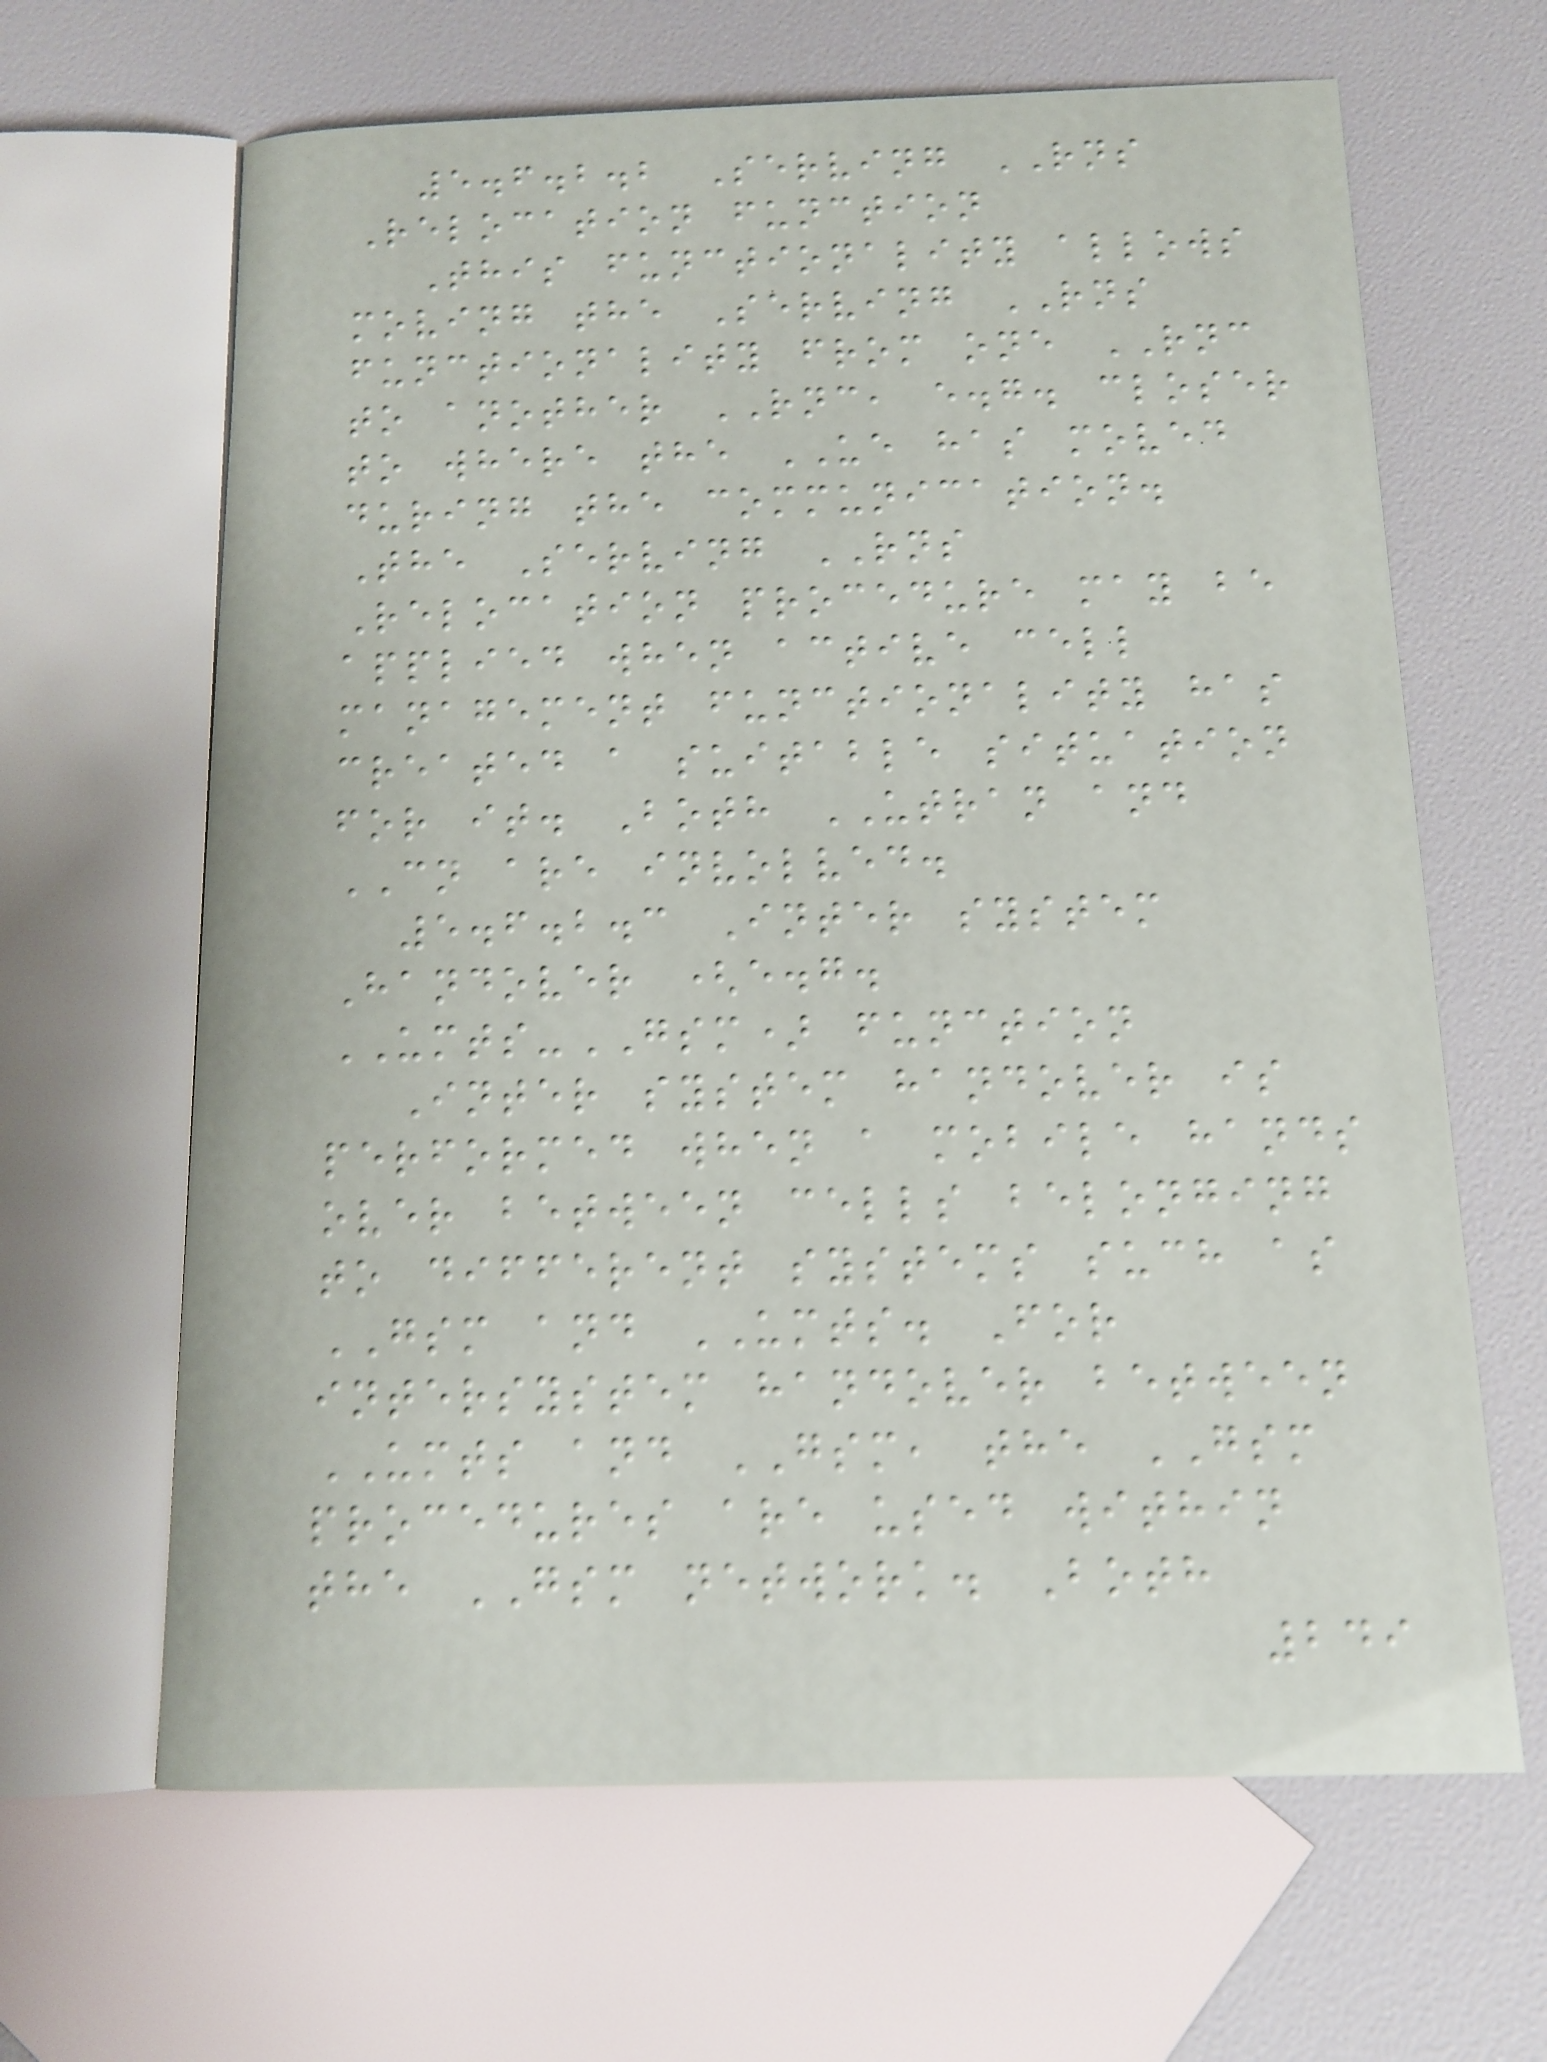5.6.2.2 Serving RNS
Relocation function
This functionality allows
moving the Serving RNS
functionality from one RNC
to another RNC, e.g. closer
to where the UE has moved
during the communication.
The Serving RNS
Relocation procedure may be
applied when active cell
management functionality has
created a suitable situation
for it. Both UTRAN and
CN are involved.
5.6.2.3 Inter system
Handover (e.g.
UMTS-GSM) function
Inter system handover is
performed when a mobile hands
over between cells belonging
to different systems such as
GSM and UMTS. For
intersystem handover between
UMTS and GSM, the GSM
procedures are used within
the GSM network. Both
249
